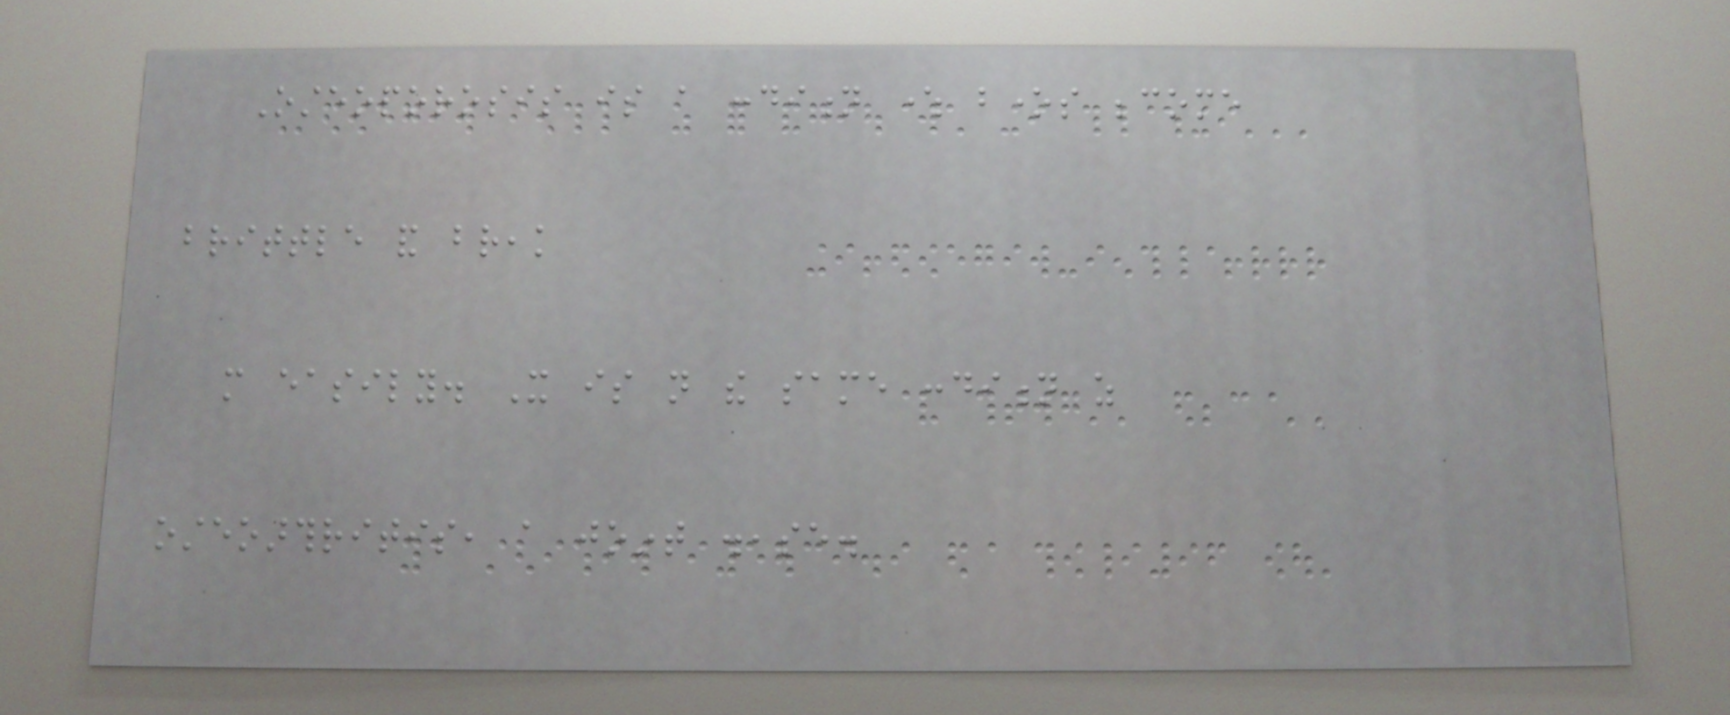Osteoporosis is a condition where bones become
brittle and break
more easily. It is not the same condition as
osteoarthritis, a joint disease.
